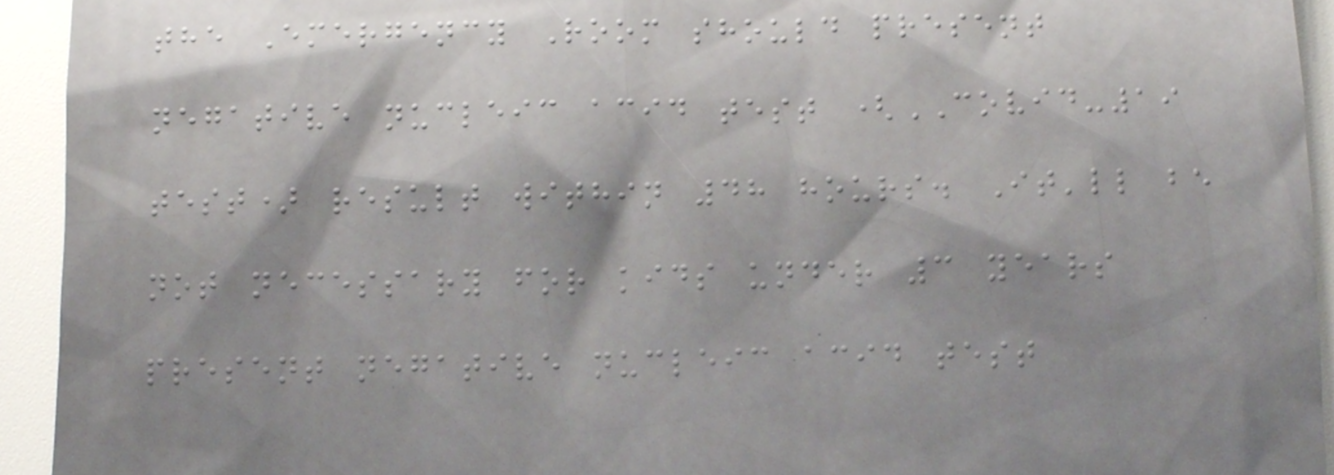the Emergency Room should present
negative nucleic acid test (COVID-19
test) result within 48 hours. It'll be
not necessary for kids under 3 years
present negative nucleic acid test
